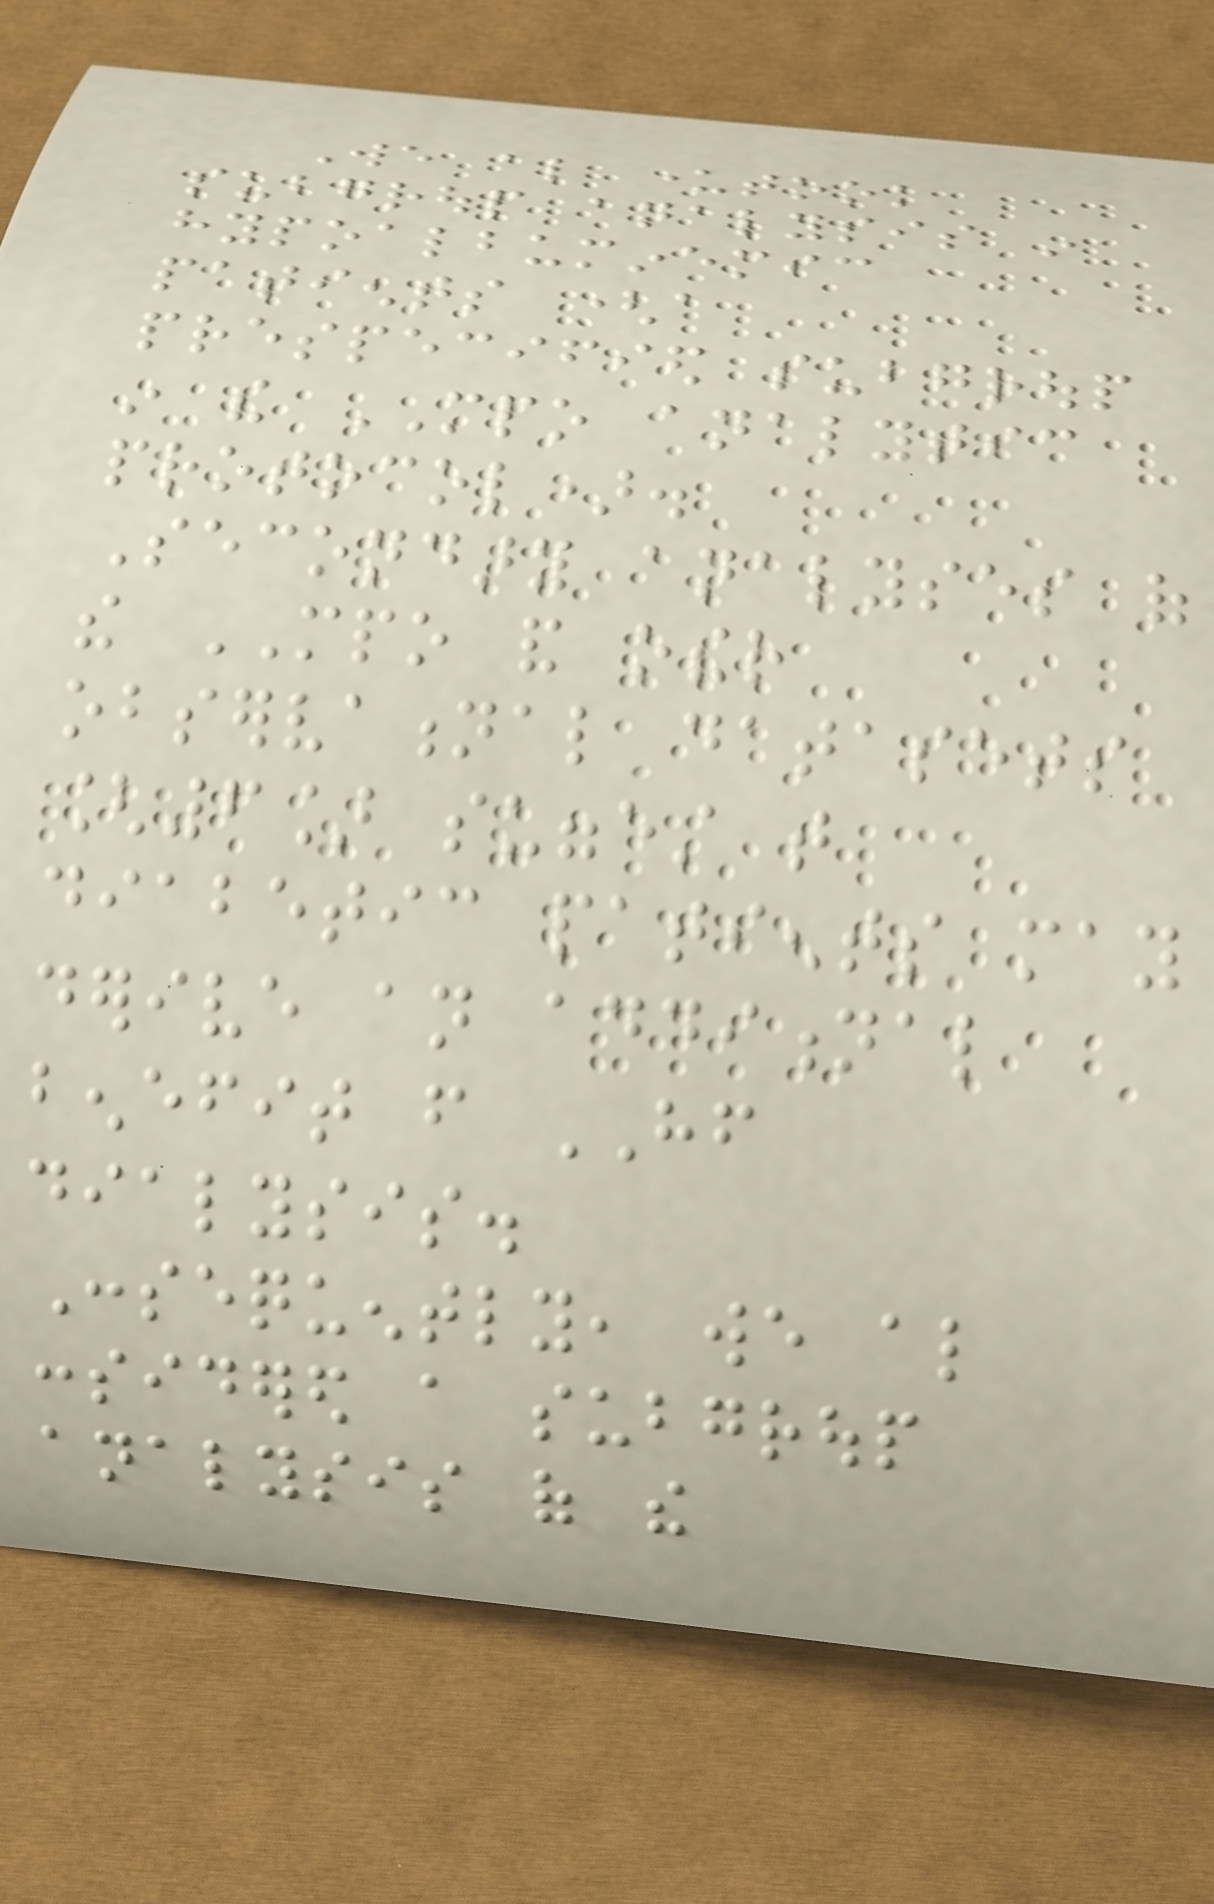We also undertook
subgroup analysis in
hypoalbuminemic
patients (a
prespecified subgroup
in the MPO analytic
protocol).
Secondary analyses of
the MPO and other
observational datasets
[6] suggest that
diabetic patients may
derive an additional
benefit from HF
dialysis.
Consequently, we also
considered a subgroup
analysis of the
